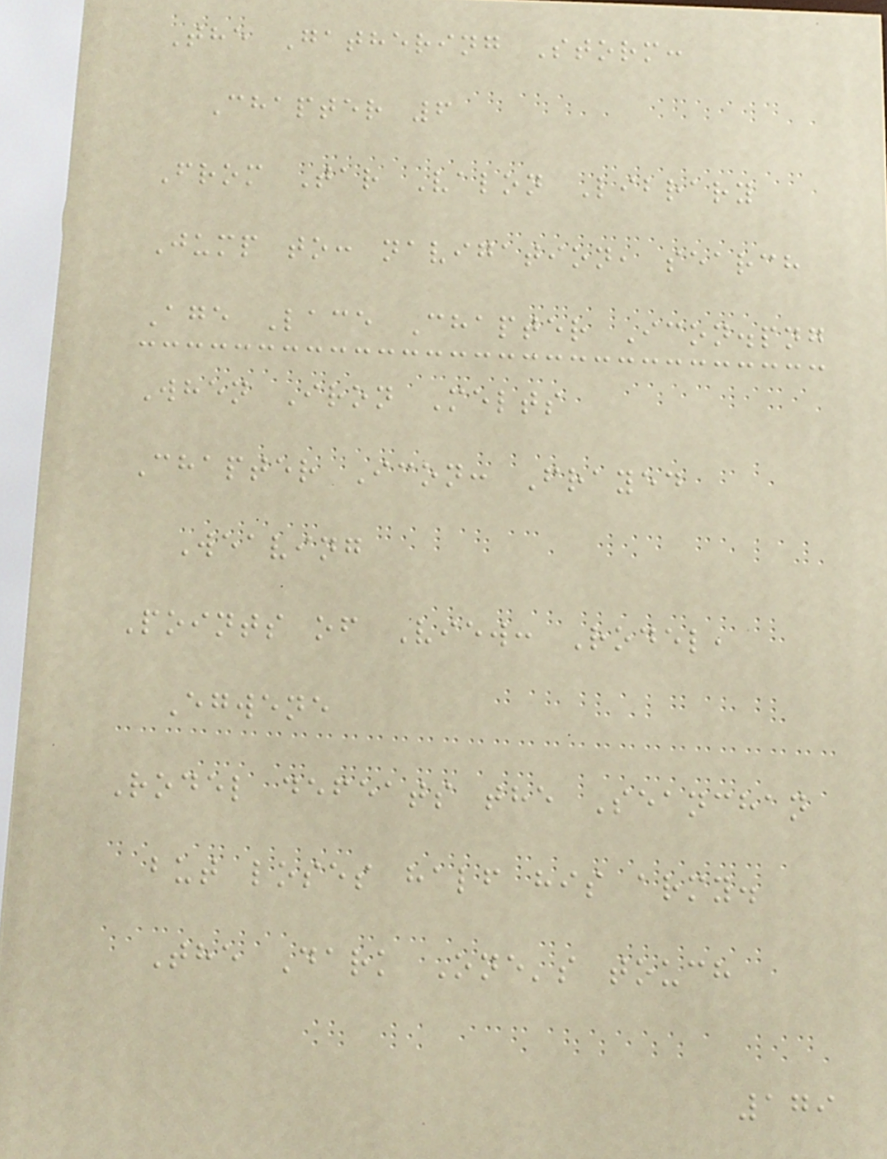The Gathering Storm:
Chapter 6
From Tar Valon Library
Jump to: navigation, search
Age Lace Chapter Icon.png
When Iron Melts
Chapter Icon: Frayed
Weaving
Points of View: Rodel,
Egwene
Rodel defeats the Seanchan
but loses half his army.
The Dark One's touch
179
